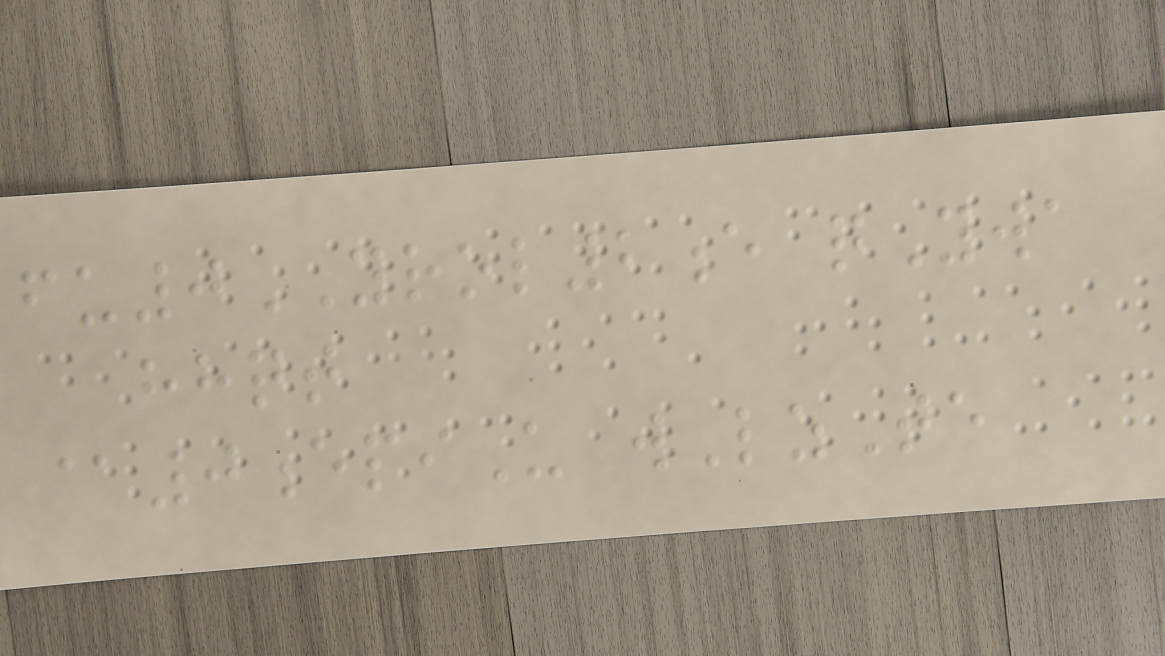fu0YROL2e qYwa
hhqt
@0epiU wLzTe
